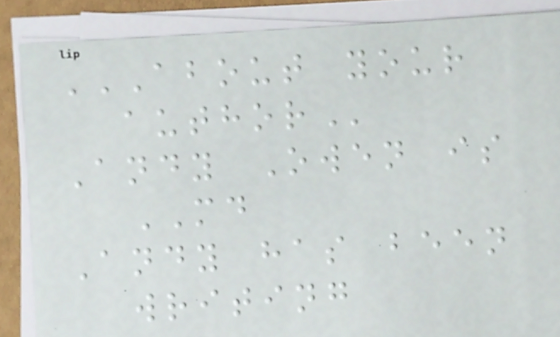ABOUT YOUR
AUTHOR
Andy Owen is
MD
Andy has been
writing
